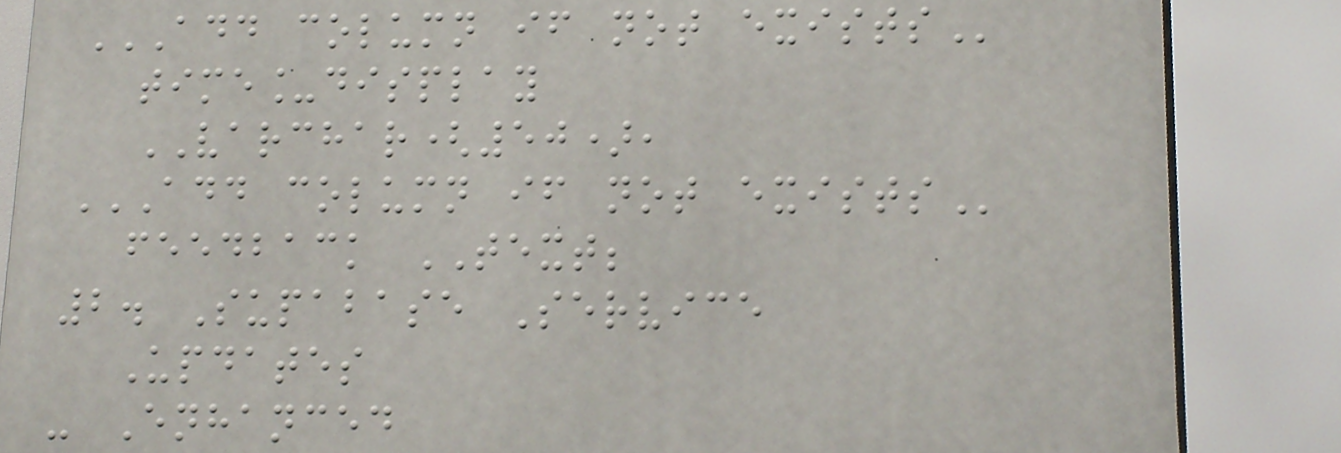ADD COLUMN IF NOT EXISTS
time_display
VARCHAR(50),
ADD COLUMN IF NOT EXISTS
feedback TEXT;
2. Supabase Service
Updates
- Enhanced
